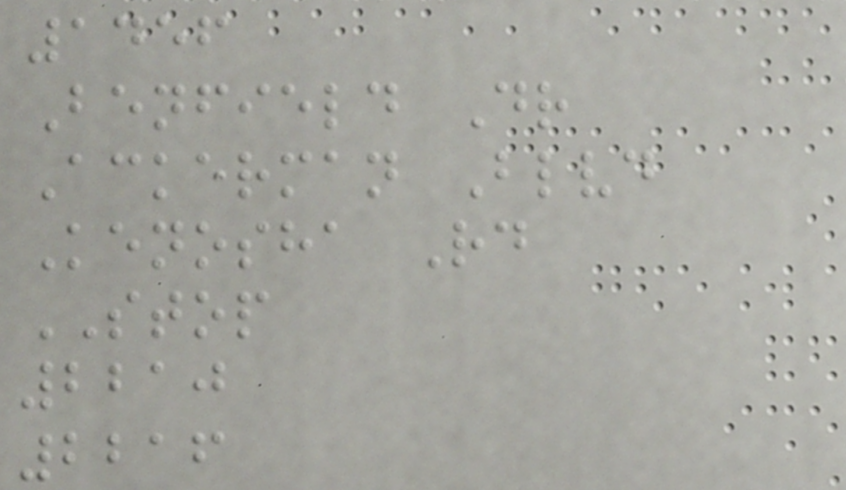1456
Benfield Dr
Ackerman Blvd
Kenosha Rd
STOP
2210
2216
